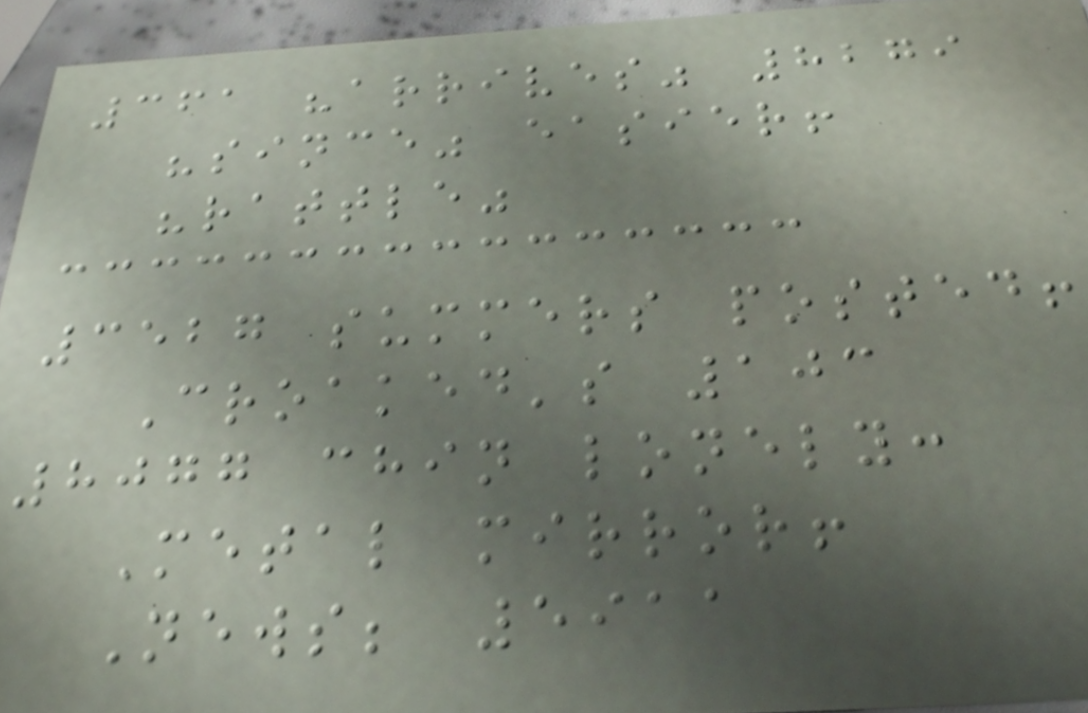361 "arrives" 8279
"since" easier!
"rattle"
3527 summers posted!
Croaked's 103
8077 chin lonely:
Metal mirror!
News; 5911
